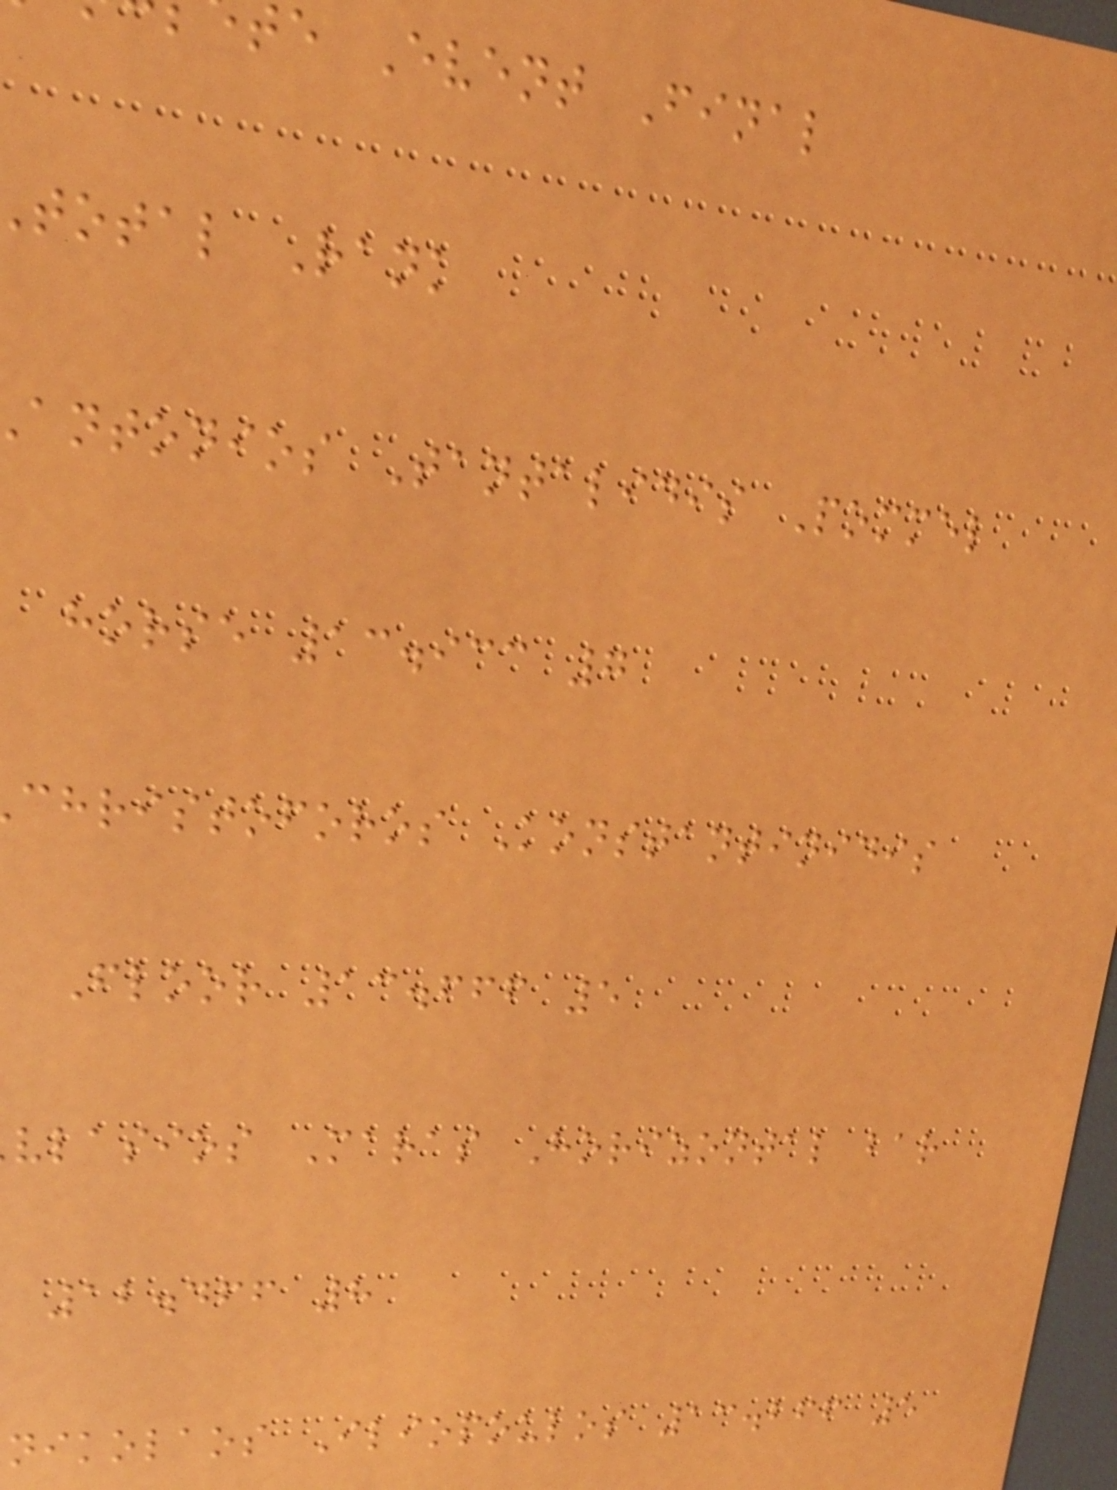e Event Final
total Rank
antonios Tantalidis Pommel
horse 13.933 7
christoforos Konstantinidis
Floor 13.666 5
vlasios Maras Horizontal bar
12.466 8
nikolaos Iliopoulos 13.266 5
